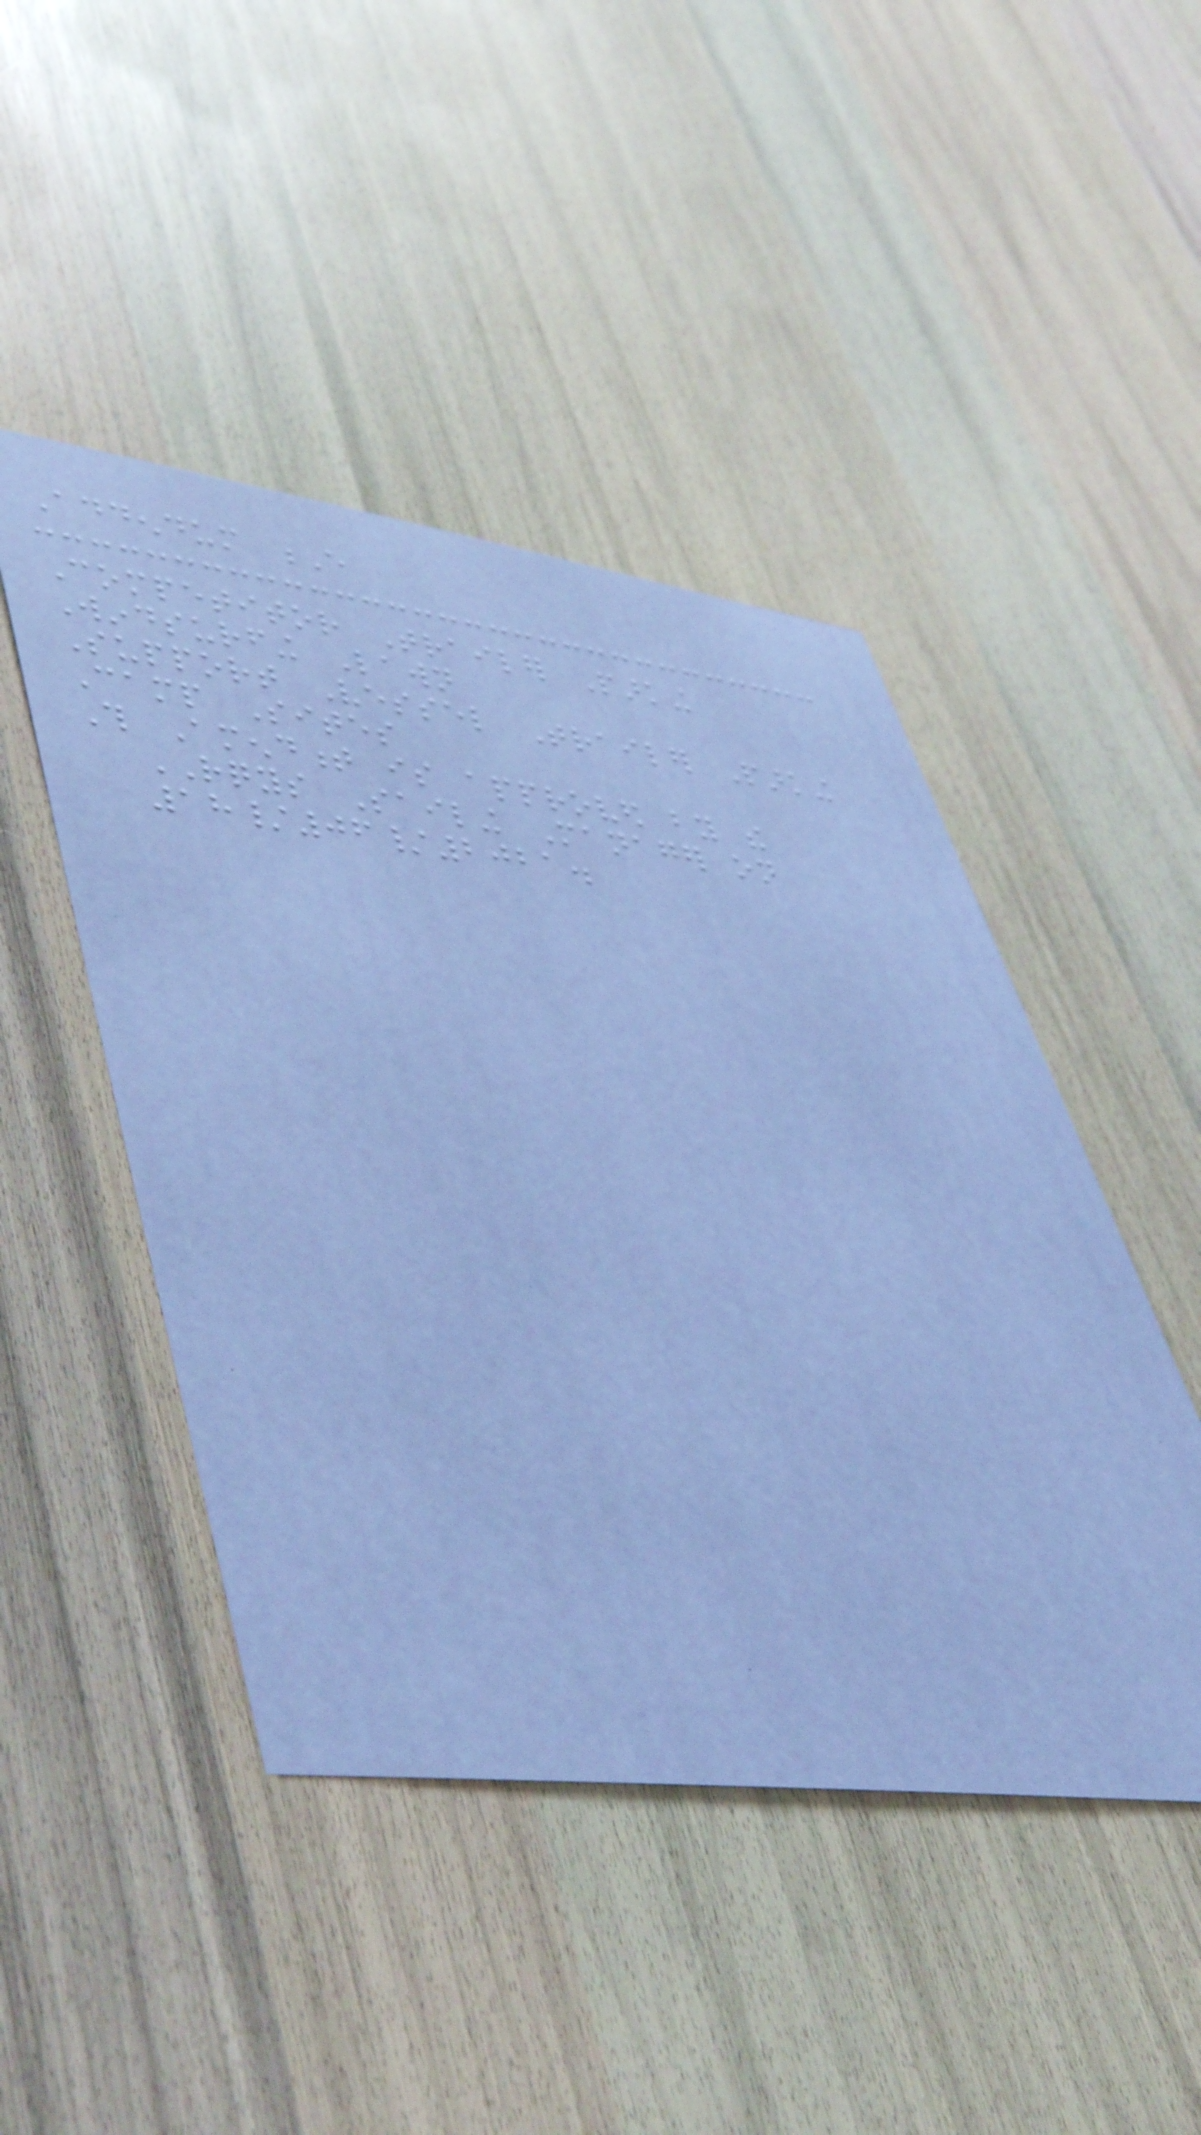Addendum E
Competitor Trailer Parking
Windsurfing Lawn
Support Vessel Trailer Parking
Camp Sites
This Amendment is approved by the
RQYS Sailing Manager on
18/06/2021.
